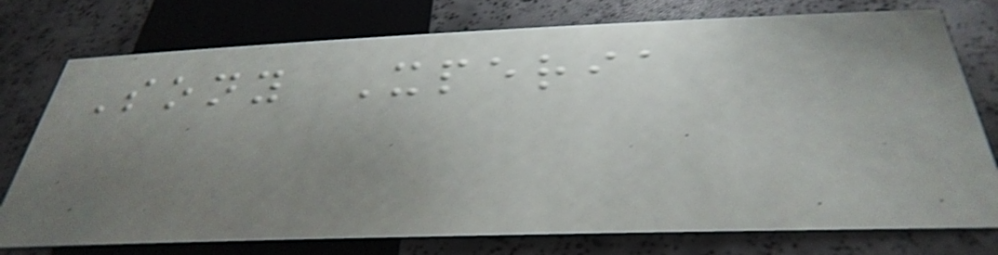Sony Xperia
